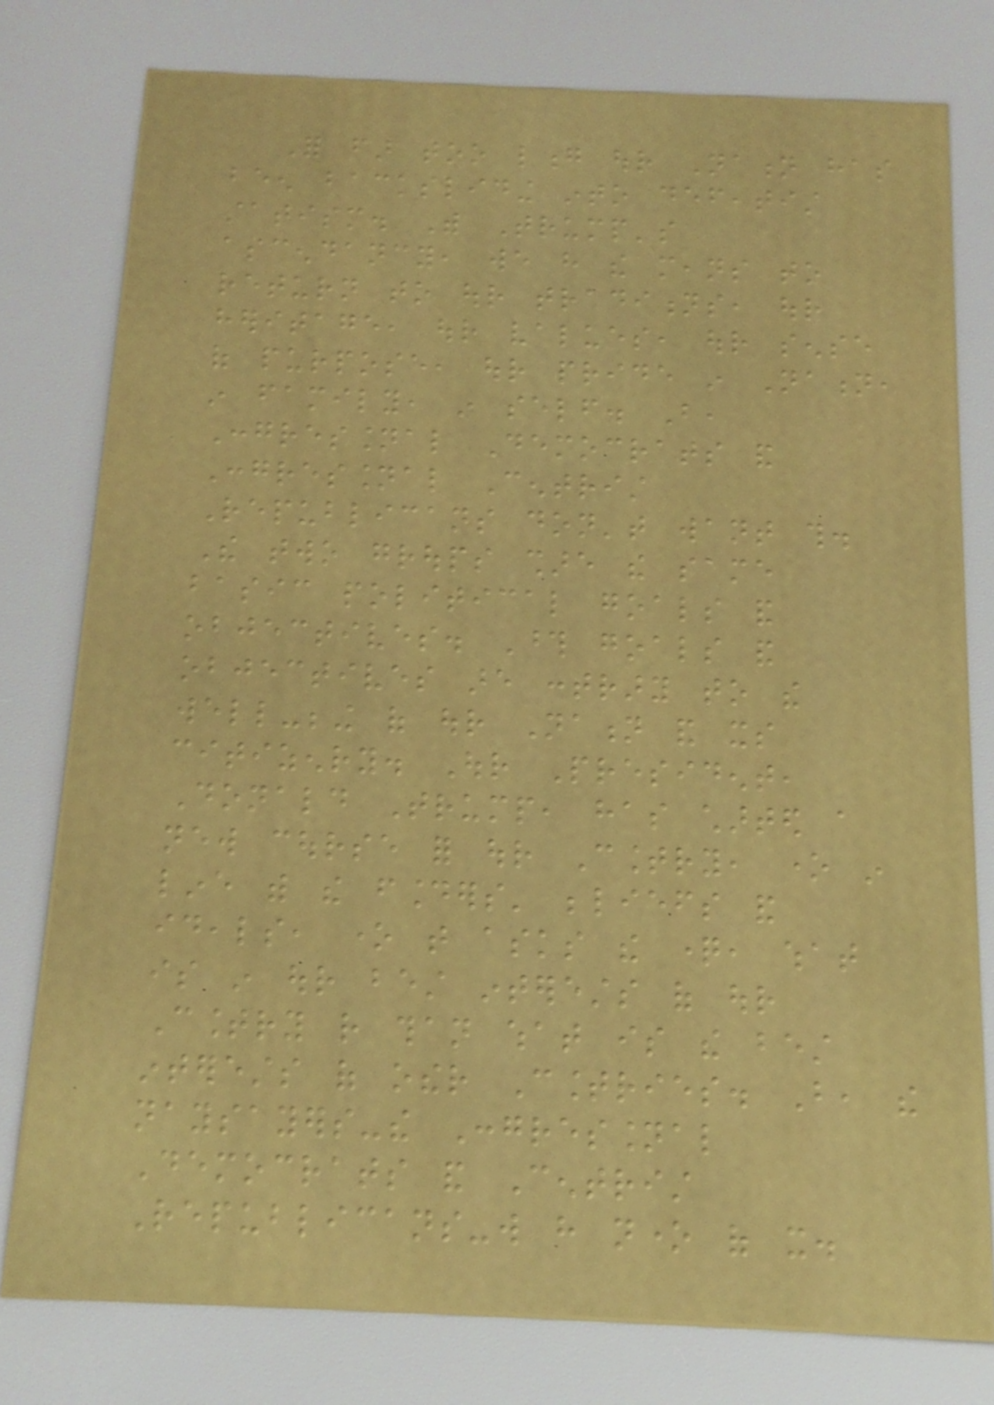For far too long our Nation has
been backsliding into defeatist
statism. With Trump's
ascendancy, we have the means to
return to our traditions, our
heritage, our values, our sense
of purpose, our pride in Nation,
in family, in self. But,
Congressional Democrats and
Congressional Centrist
Republicans don't want this.
The two groups share the same
basic political goals and
objectives. Those goals and
objectives are contrary to the
well-being of our Nation and its
citizenry. Our President,
Donald Trump, has charted a
new course for our Country, one in
line with the founders' beliefs and
ideals, one that asks the question, what
is in our best interests of our
Country rather than what is the best
interests of other Countries. But, the
naysayers-the Congressional
Democrats and Centrist
Republicans-will have none of it.
